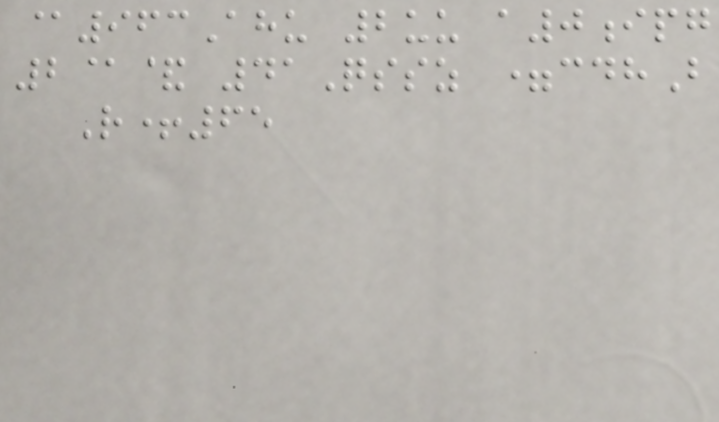@963Ahu 2uu a0ipg
2@& 41Qssz =cdhB
R+65
